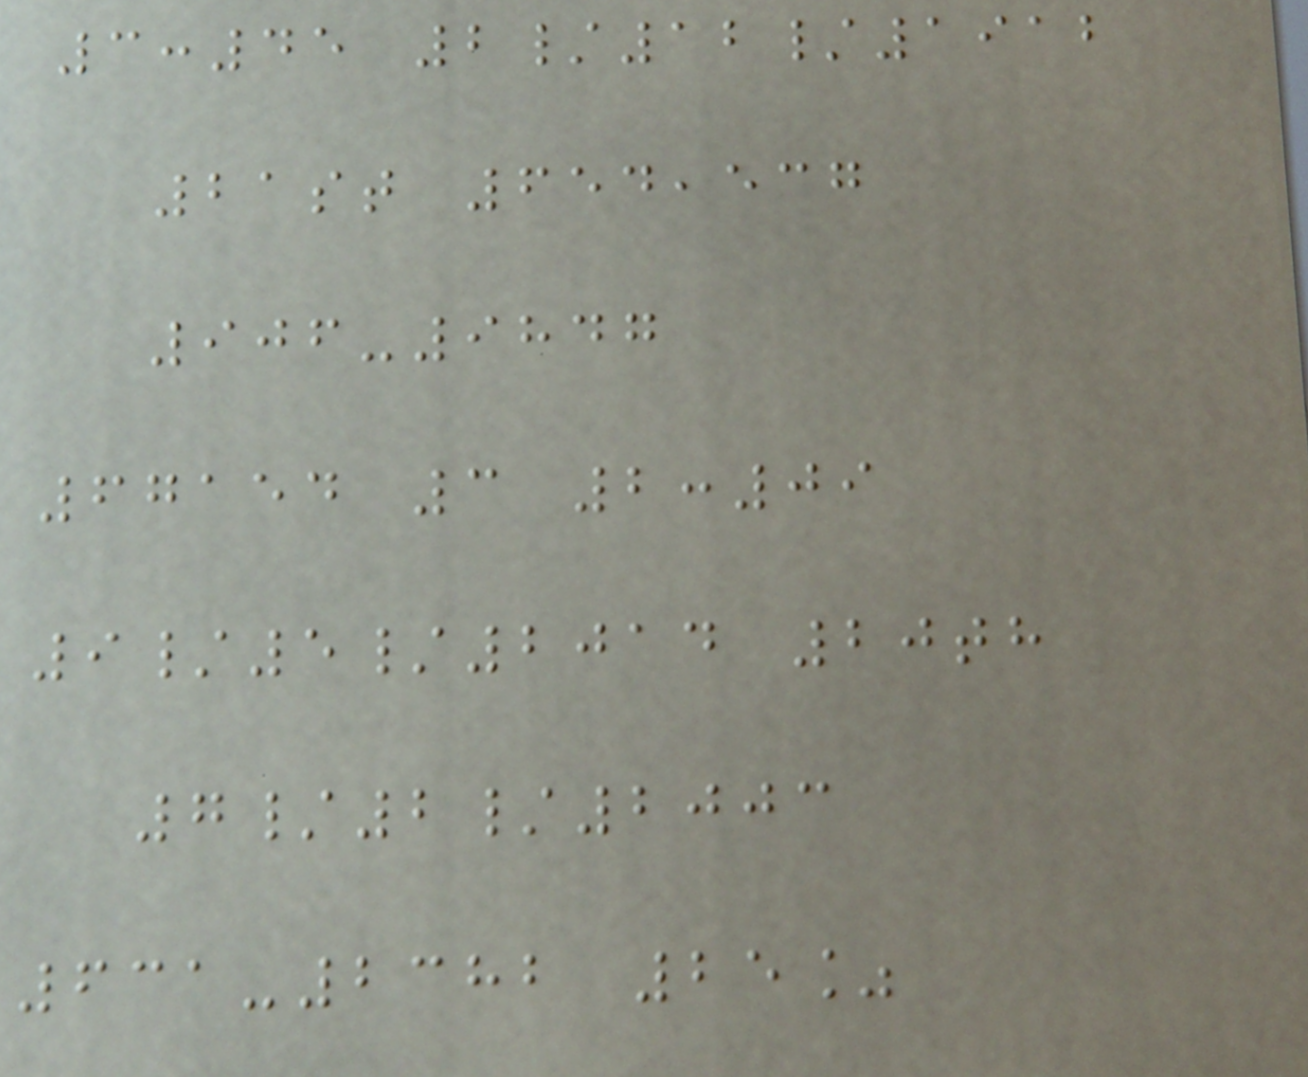3:45 2/12/1912
21st 654,537
906-9847
67154 3 2:09
9/5/2014 20th
7/2/2003
631-2382 25%
